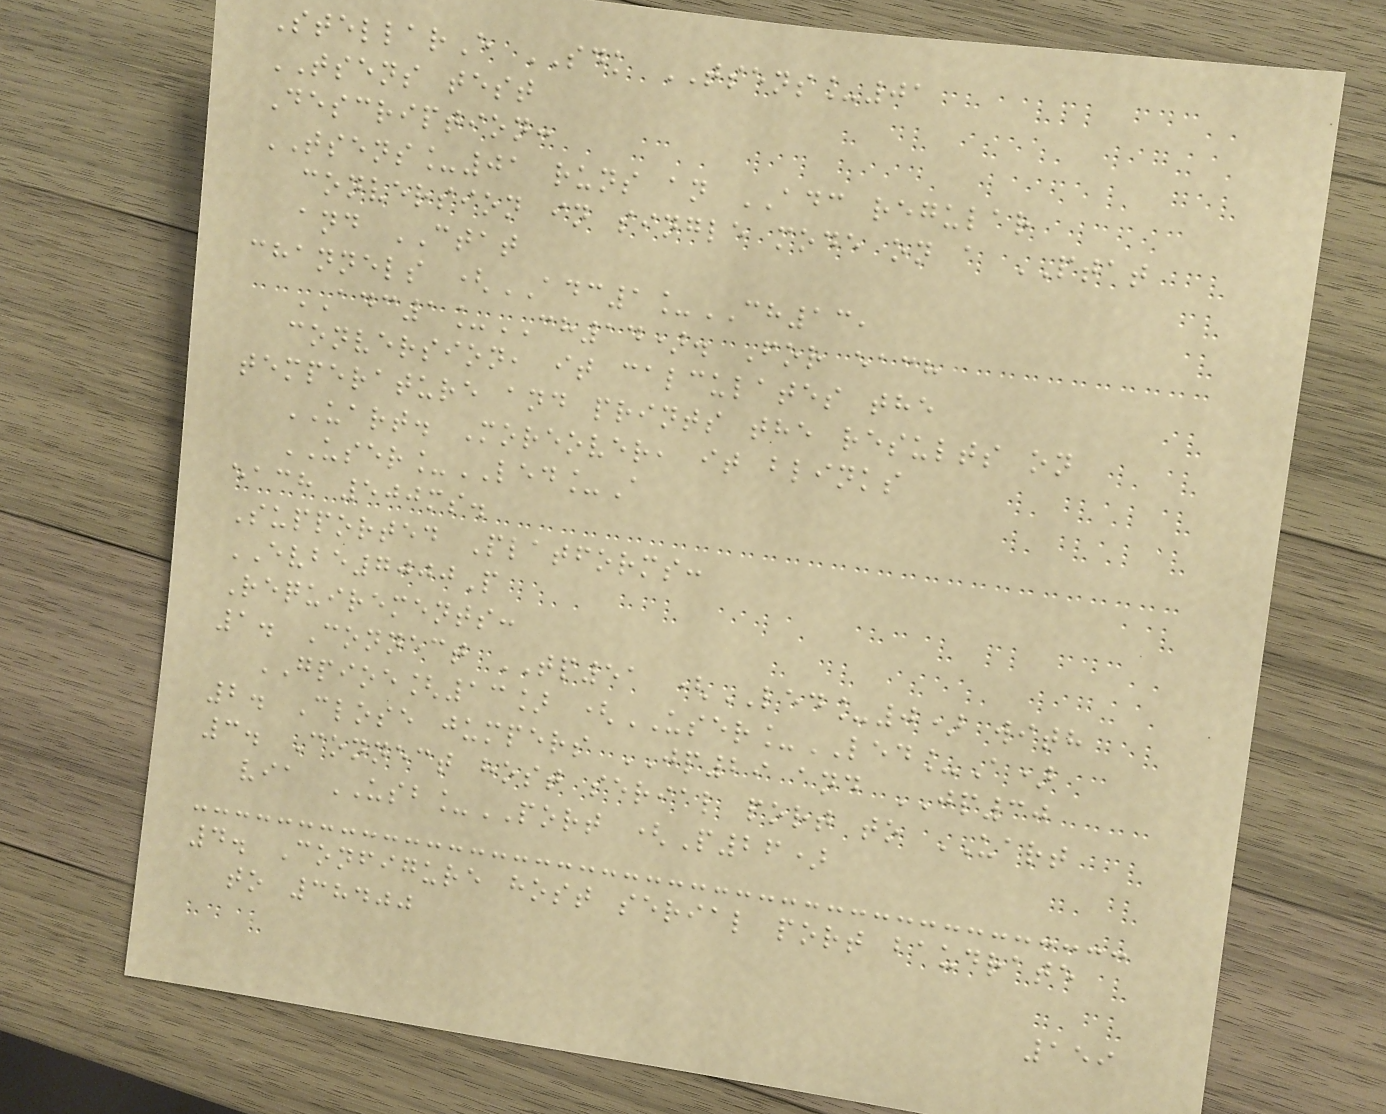StellarE SDK TSENS_01
TSENS test
Description:
TSENS_01 runs an ADC regular
conversion in single mode on a PTAT
and CTAT
channels (ADC1_CH13,
ADC1_CH14). For each
conversion, it calculates the
temperature and prints the results on
UART. Moreover, it blinks
USER_LED_A
each 500ms.
Supported Platforms:
EVBE7000P
Requirements:
1. Connect TP51 (LED_0) with
GPIOE[13] (USER_LED_A)
2. Close jumpers JP29 and JP30
3. Connect host serial port to UART
via USB_PORT (P26)
4. Configure host serial port baudrate
to 38400
159
